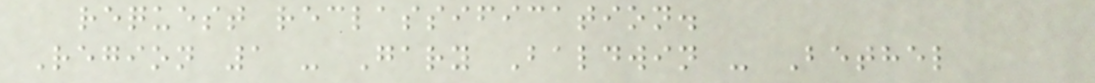request reclassification.
Region 1 - Gary Baldwin - Bethel
